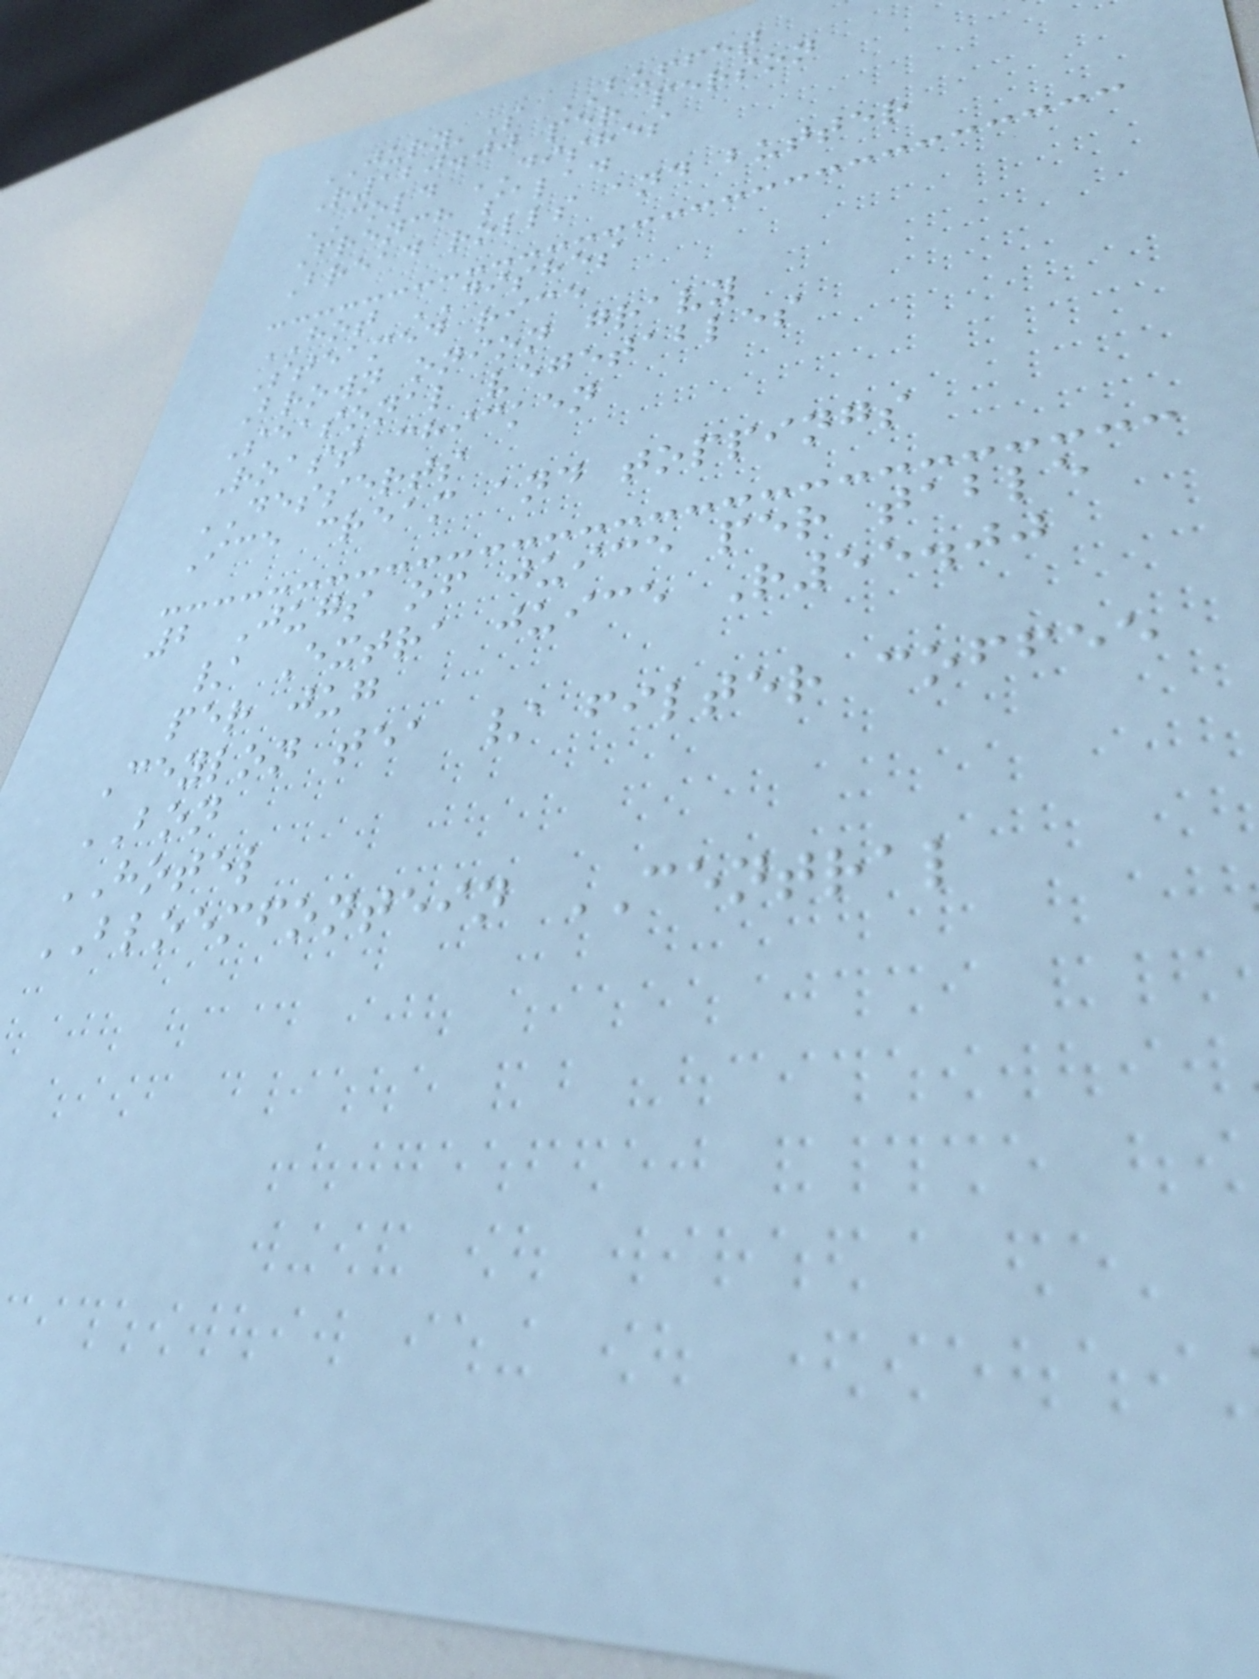JURY'S BUFFET
R120.00 per person
COLD DISHES
French salad
Bread rolls and butter
HOT DISHES
Steamed rice
Brown onion gravy
Seasonal vegetables
Roast chicken
DESSERTS
Ice cream and toppings
2 Jugs of juice per table
/ Extra juice R55.00
per jug
Ceylon tea / filter coffee
BON
HOTEL
BLOEMFONTEIN CENTRAL
